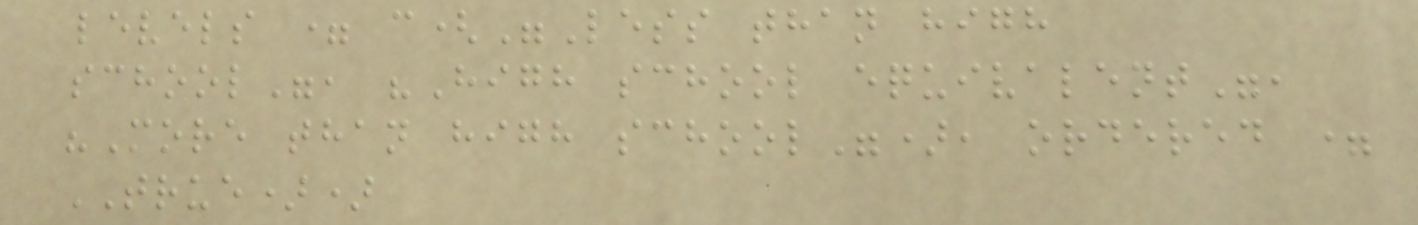levels = c("Less than high
school", "High school equivalent",
"More than high school"), ordered =
TRUE))
